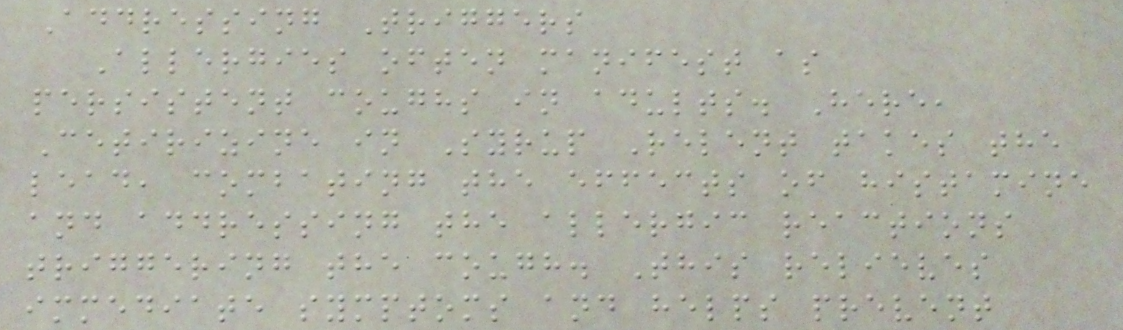Addressing Triggers
Allergies often manifest as
persistent coughs in adults. Here,
Cetirizine in Syrup Relent takes the
lead, combating the effects of histamine
and addressing the allergic reactions
triggering the cough. This relieves
immediate symptoms and helps prevent
